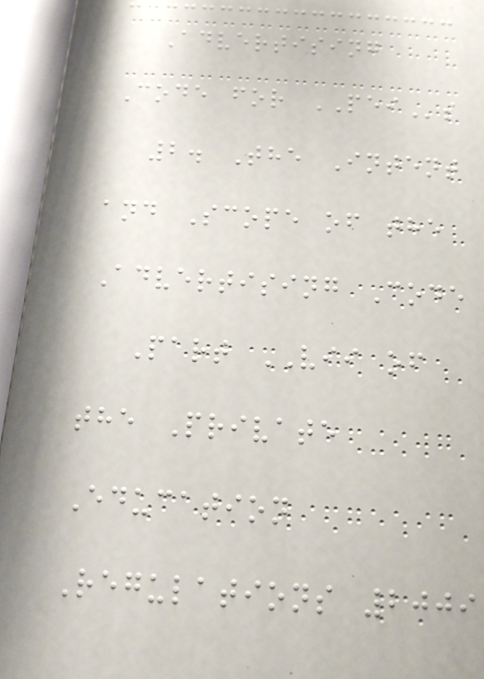Advertising
Code for PEIs
2. The Intent
and Scope of the
Advertising Code
Part VII of
the Private
Education
Regulations 2009
